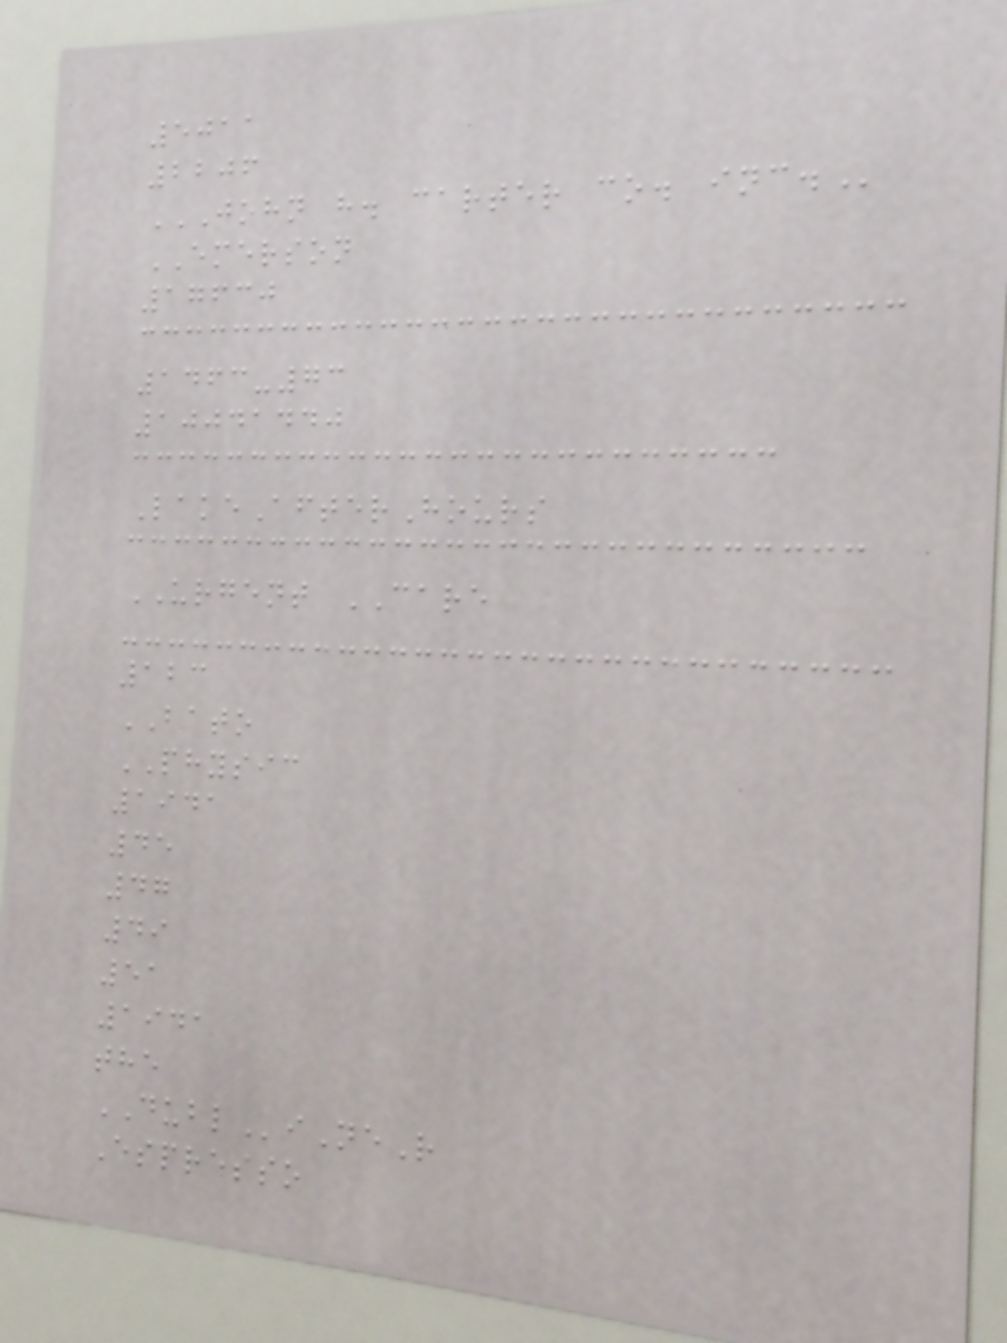5011
2206
JOHN H. CARTER CO. INC.
EMERSON
17630
1463-73
10041440
LakeAfterHours
URGENT CARE
123
BATO
PHYSIC
1941
45
47
49
51
1941
the
DUBLiNeR
Espresso
